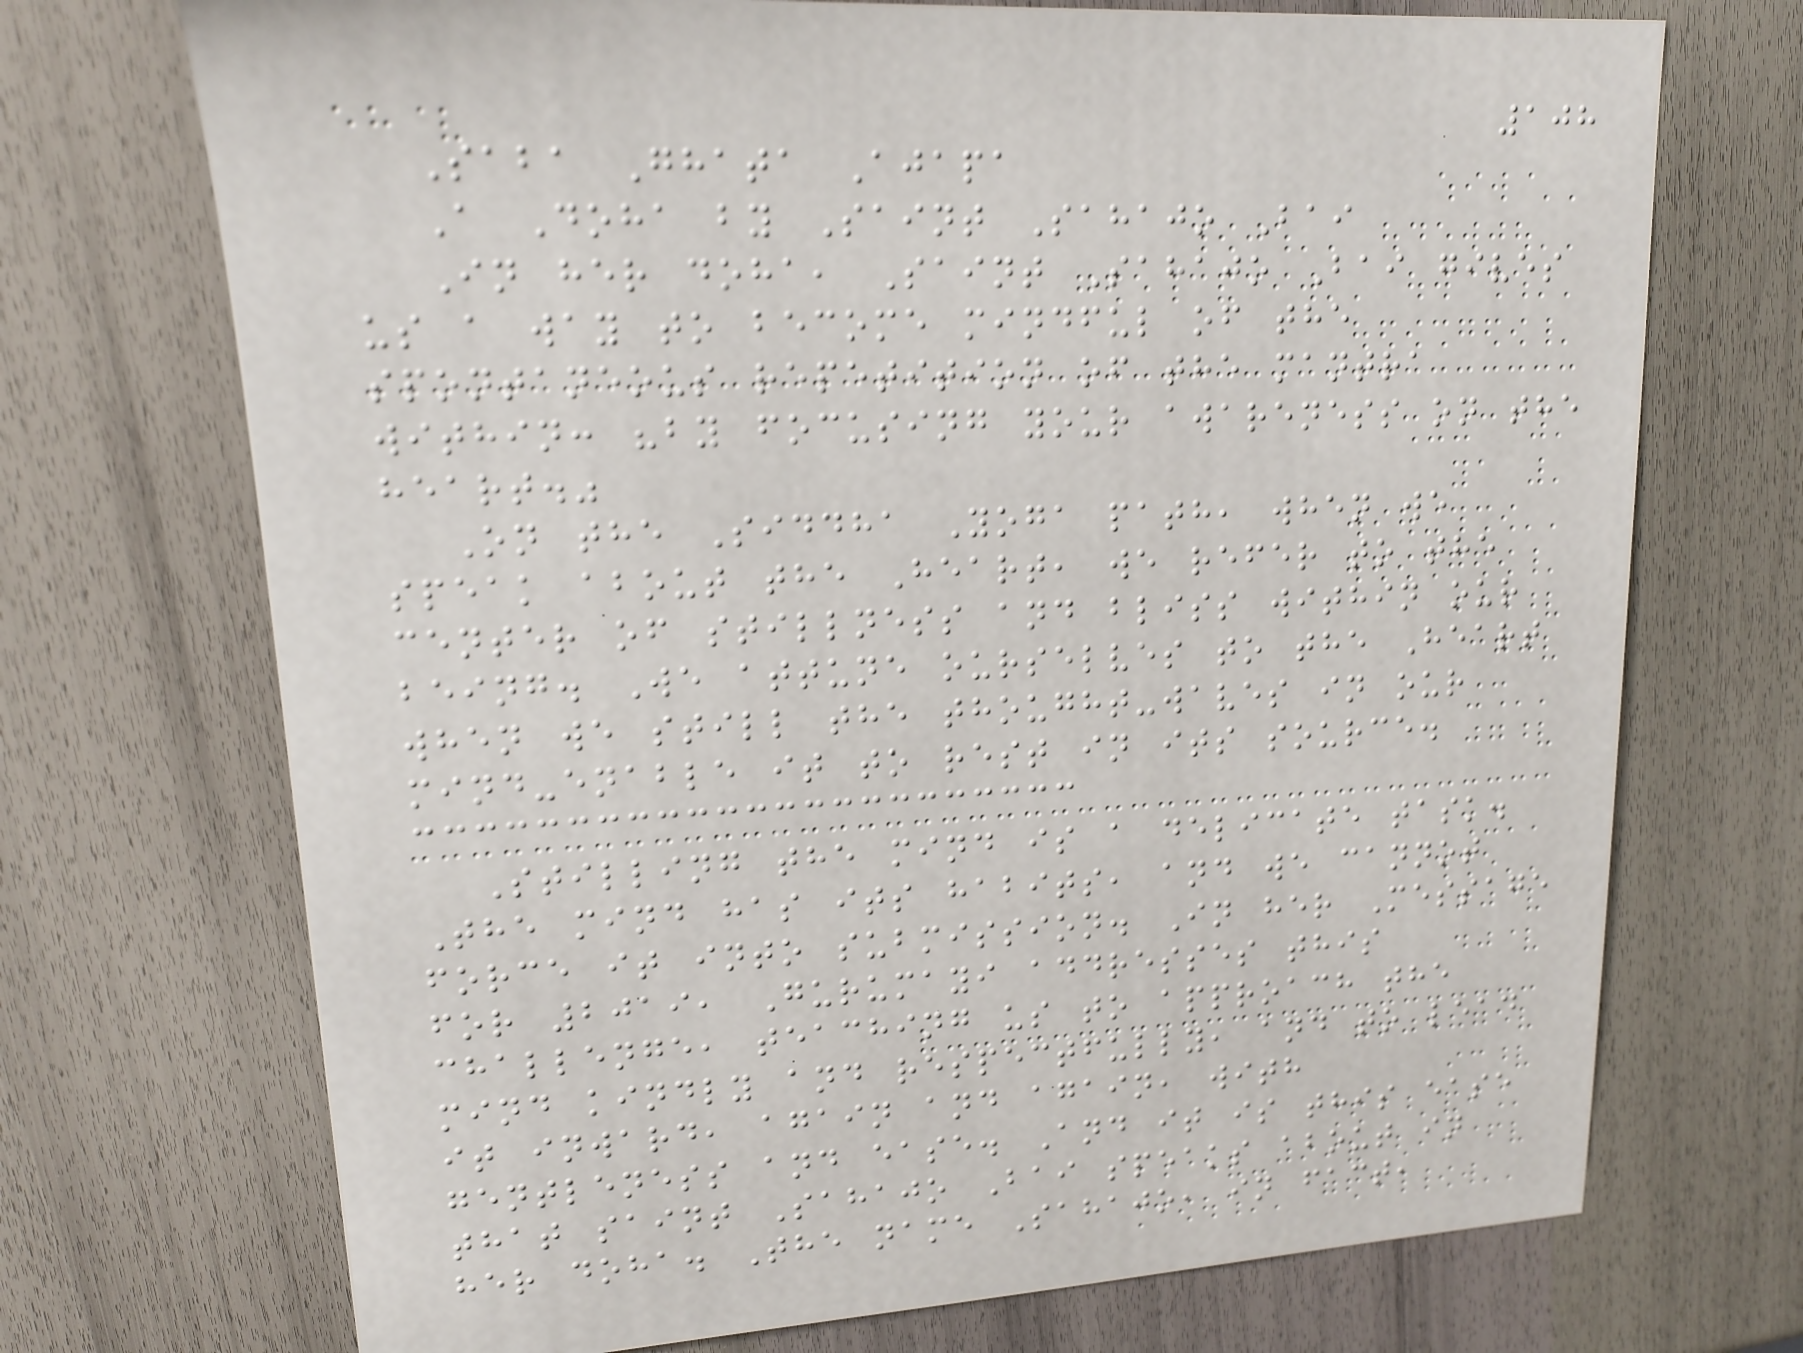108
Saba Ghata Ajapa
A Doha by Saint Sahajo Bai
In her doha, Saint Sahajo Bai gives
us a way to become mindful of the
spontaneous repetition of the mantra
within: "by focusing your awareness on the
heart."
On the Siddha Yoga path, when we
speak about the Heart, we refer to the
center of stillness and bliss within our
being. We attune ourselves to the Heart
when we still the thought-waves in our
mind-enable it to rest in its source.
Stilling the mind is a delicate task.
The mind has its habits, and we cannot
force it into submission. In her Message
for 2019, Gurumayi addresses this
challenge, teaching us to approach the
mind kindly and respectfully, and to lead
it inward, again and again, with
gentleness and ease. And it is this ease
that saint Sahajo Bai speaks about in
her doha. The name Sahajo, in fact,
